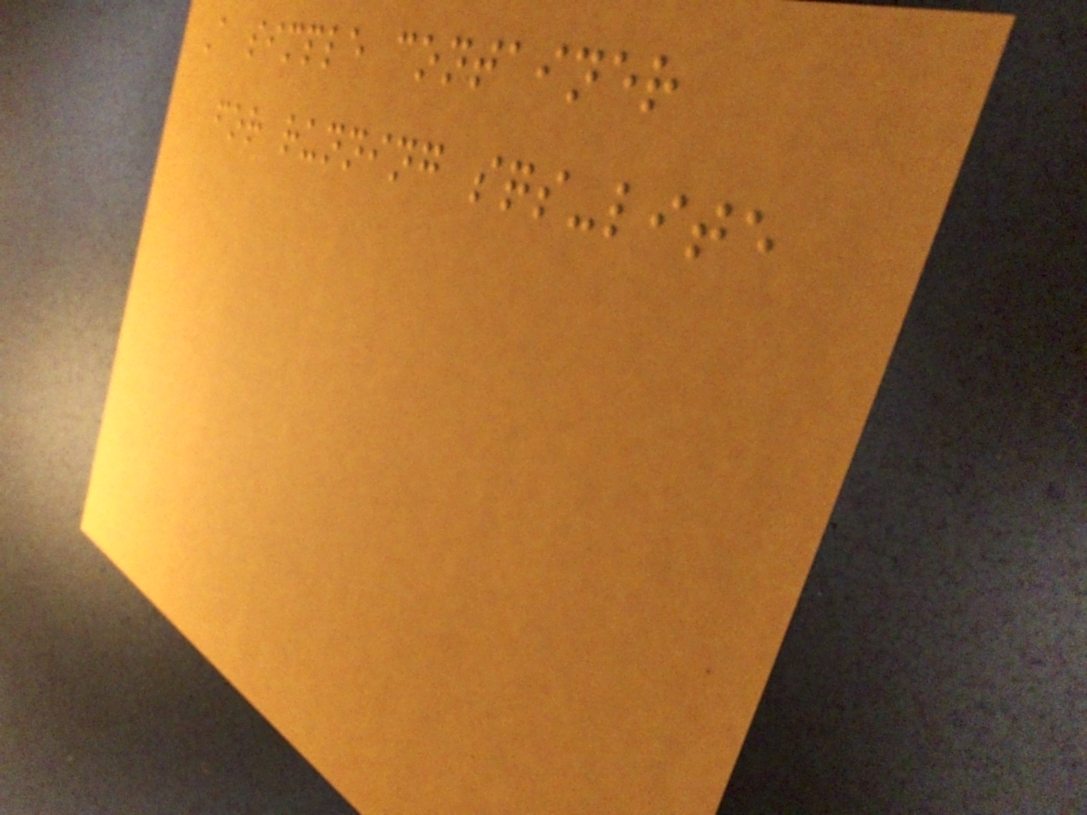A simple container
for running sqs-lite
